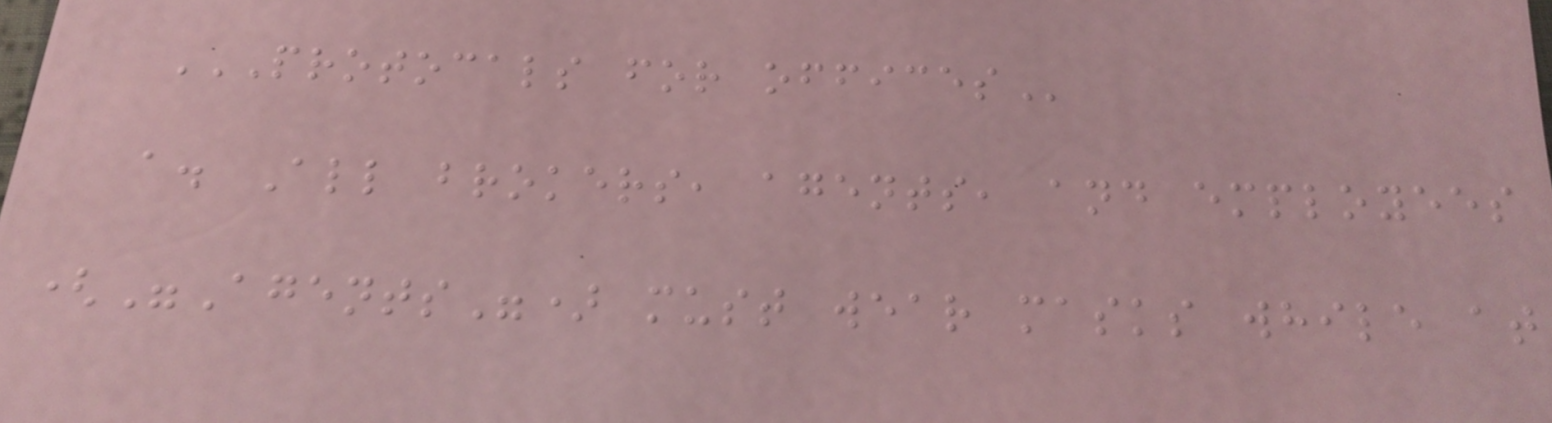PROTOCALS FOR OFFICES
a. All brokers, agents, and employees
("Agents") must wear masks while at
